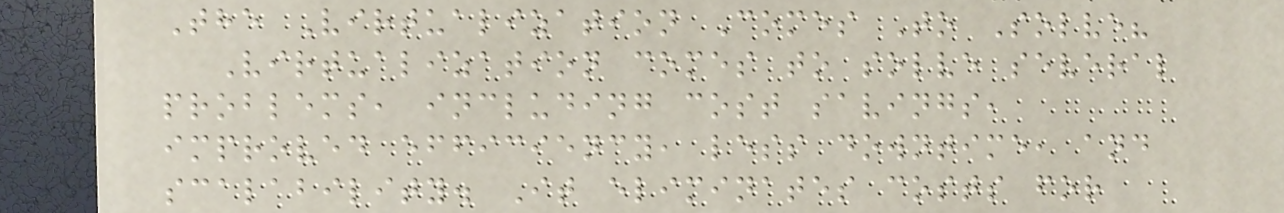The Virtualization Comes To Solve?
Virtualization comes to solve several
problems, including cost savings,
improved efficiency, less downtime, and
scalability. It eliminates costs for
